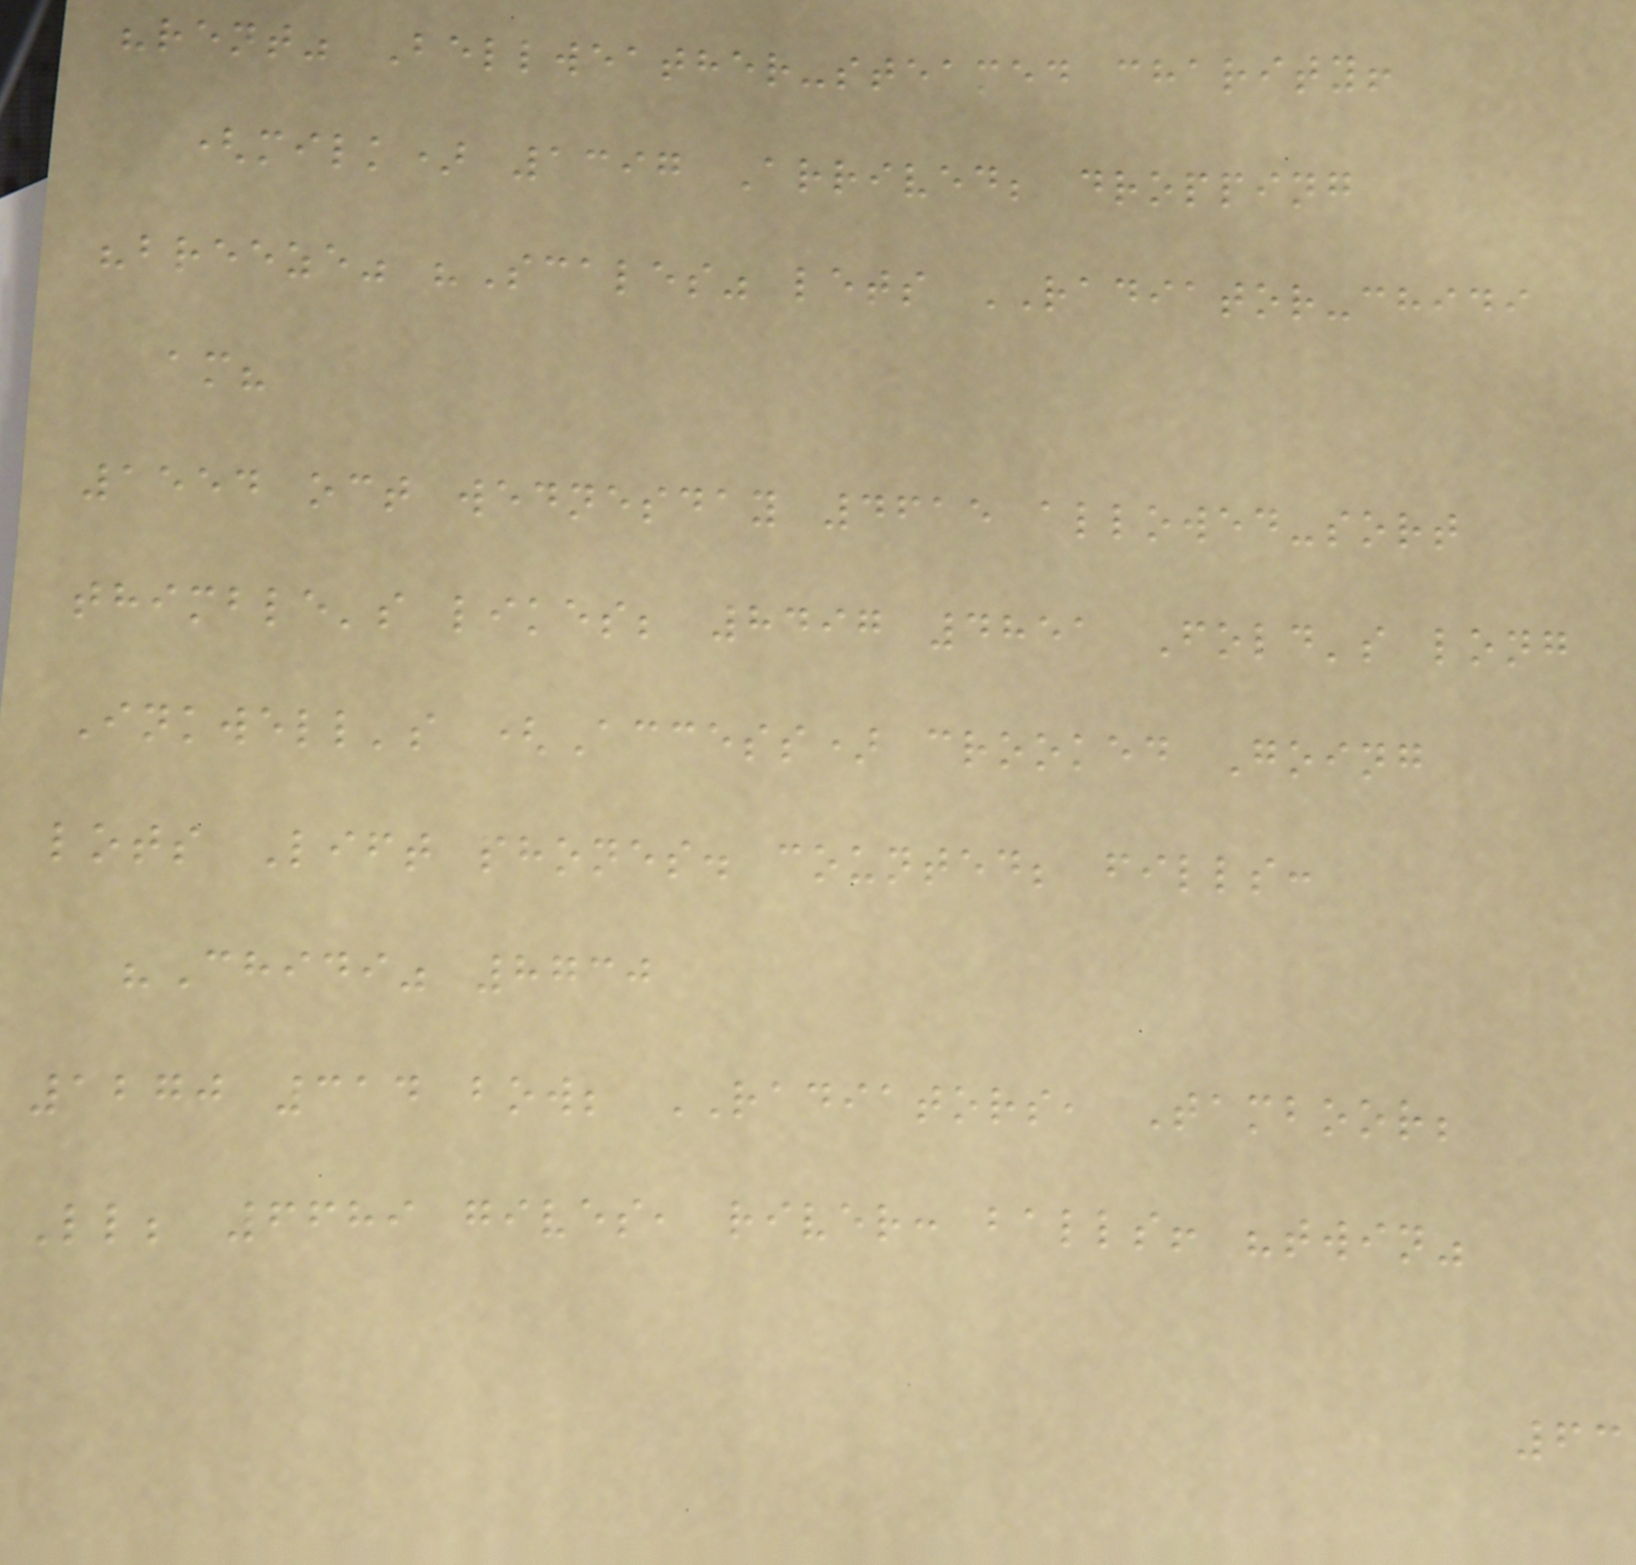"rent" Bellweather-steamed charity!
(milk) 1397 Arrived; dropping
"breeze" "Scales" lets RADIATOR-chidi
am?
1554 oct wednesday 4615 allowed-sort
thimble's likes; 8497 4851 Fold's long
Inkwell's (Access) crooked Going
lots Lift phones. counted; fills:
"Chidi" 8730
1270 314 bow; RADIATORS, Tamboor;
Ll; 6689 gives, river: balls! "twin"
63
